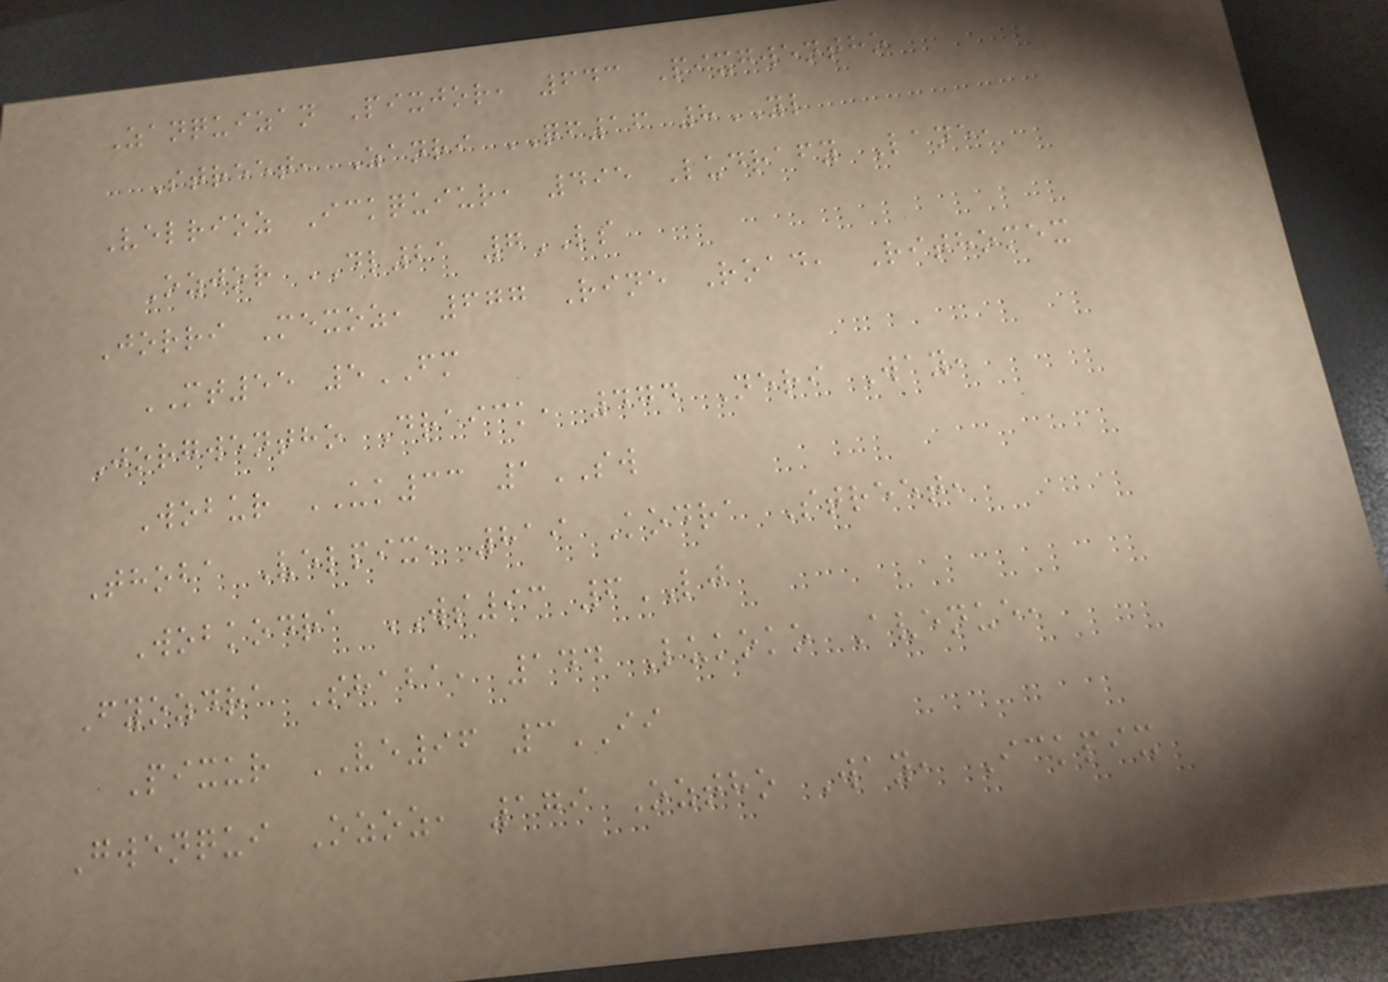Zanquizan Pixjor, 643 Pixgwentho
Street, Zanri QF16 8YL
Velrioz Ickquiur, 495 Ludrafy Lane,
Ozjor DL21 7LS
Jorri Mexoz, 677 Rine Road, Rithomex
MT55 5FM
Jorgwentho Draick, 474 Neri Way,
Wobur UK33 1SW
Thoba Velpix, 819 Kodra Street,
Wobkodra WS93 6LJ
Fyozdra Shaba, 144 Lukoko Avenue,
Pixur VE96 3II
Gwenqui Ozoz, 179 Oztho Way, Ickpix
